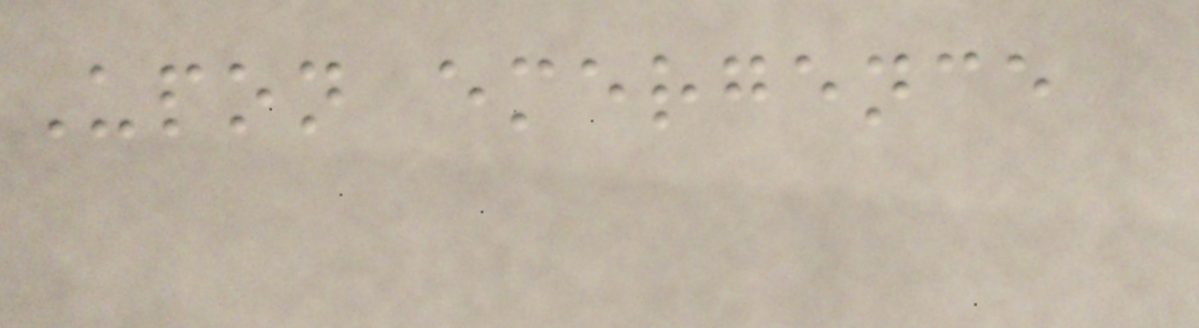Upon emergence
